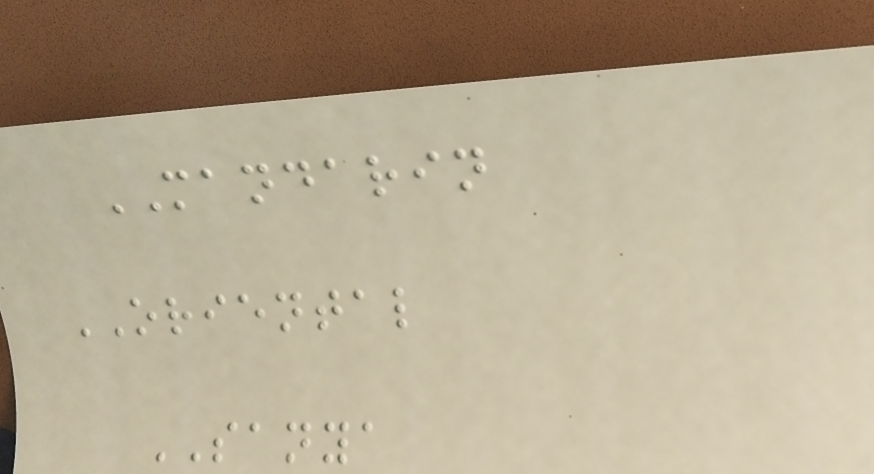MANDARIN
ORIENTAL
SANYA
